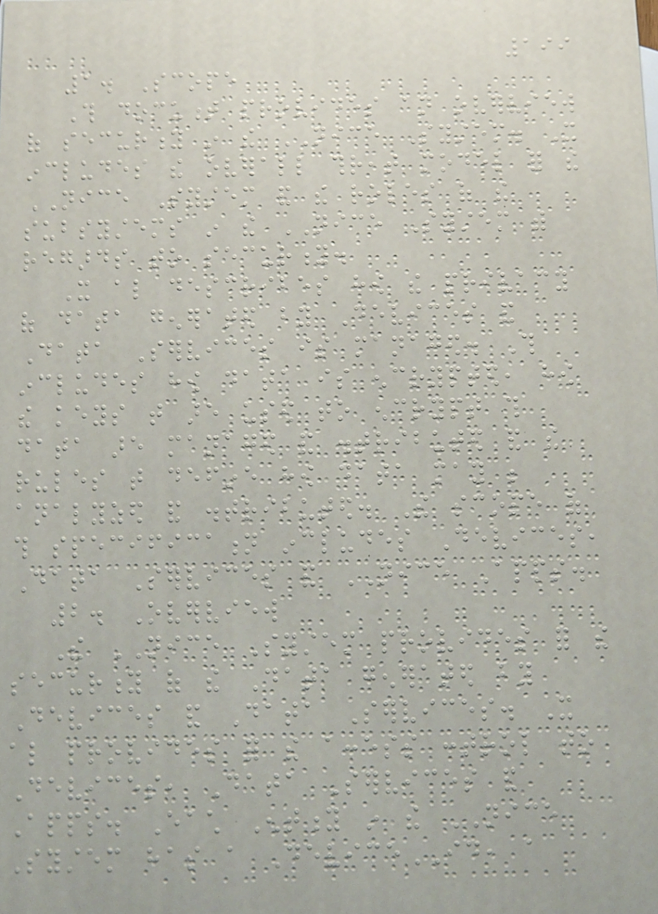199
1. Scope
This document provides an overview
of security in the NICE System. It
includes the overall threat model for the
NICE System and the roles of the
subsystems in the NICE System with
regards to security.
It also describes how the privacy
of data generated by Devices and
Data Services is managed. This
includes how data is encrypted, how
the keys that are used to encrypt this
data are managed and distributed and the
rules that define how data may be
analyzed and distributed. The scope of
this specification includes Devices,
Data Services and NICE Apps.
2. Overview
The NICE System provides for the
security of the Data generated by
Devices and Data Services. It
also provides for the access control to
Devices, Data Services and
Apps. Each Entity in the NICE
System has a DeviceID, a
